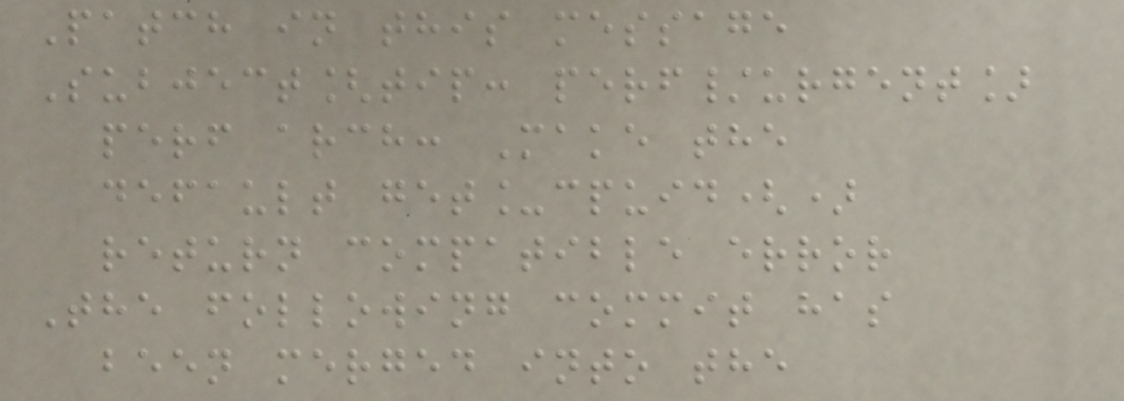Patch in this message
Subject[tip: perf/urgent]
perf arch: Make the
default get_cpuid()
return compatible error
The following commit has
been merged into the
